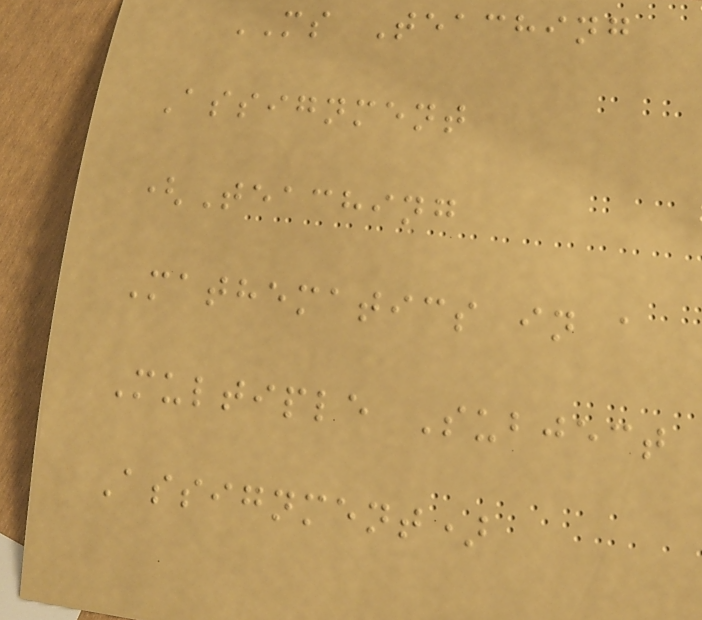MS Teaching
Assignment
(Teaching
Mathematics in a
Multiple Subject
Assignment)
